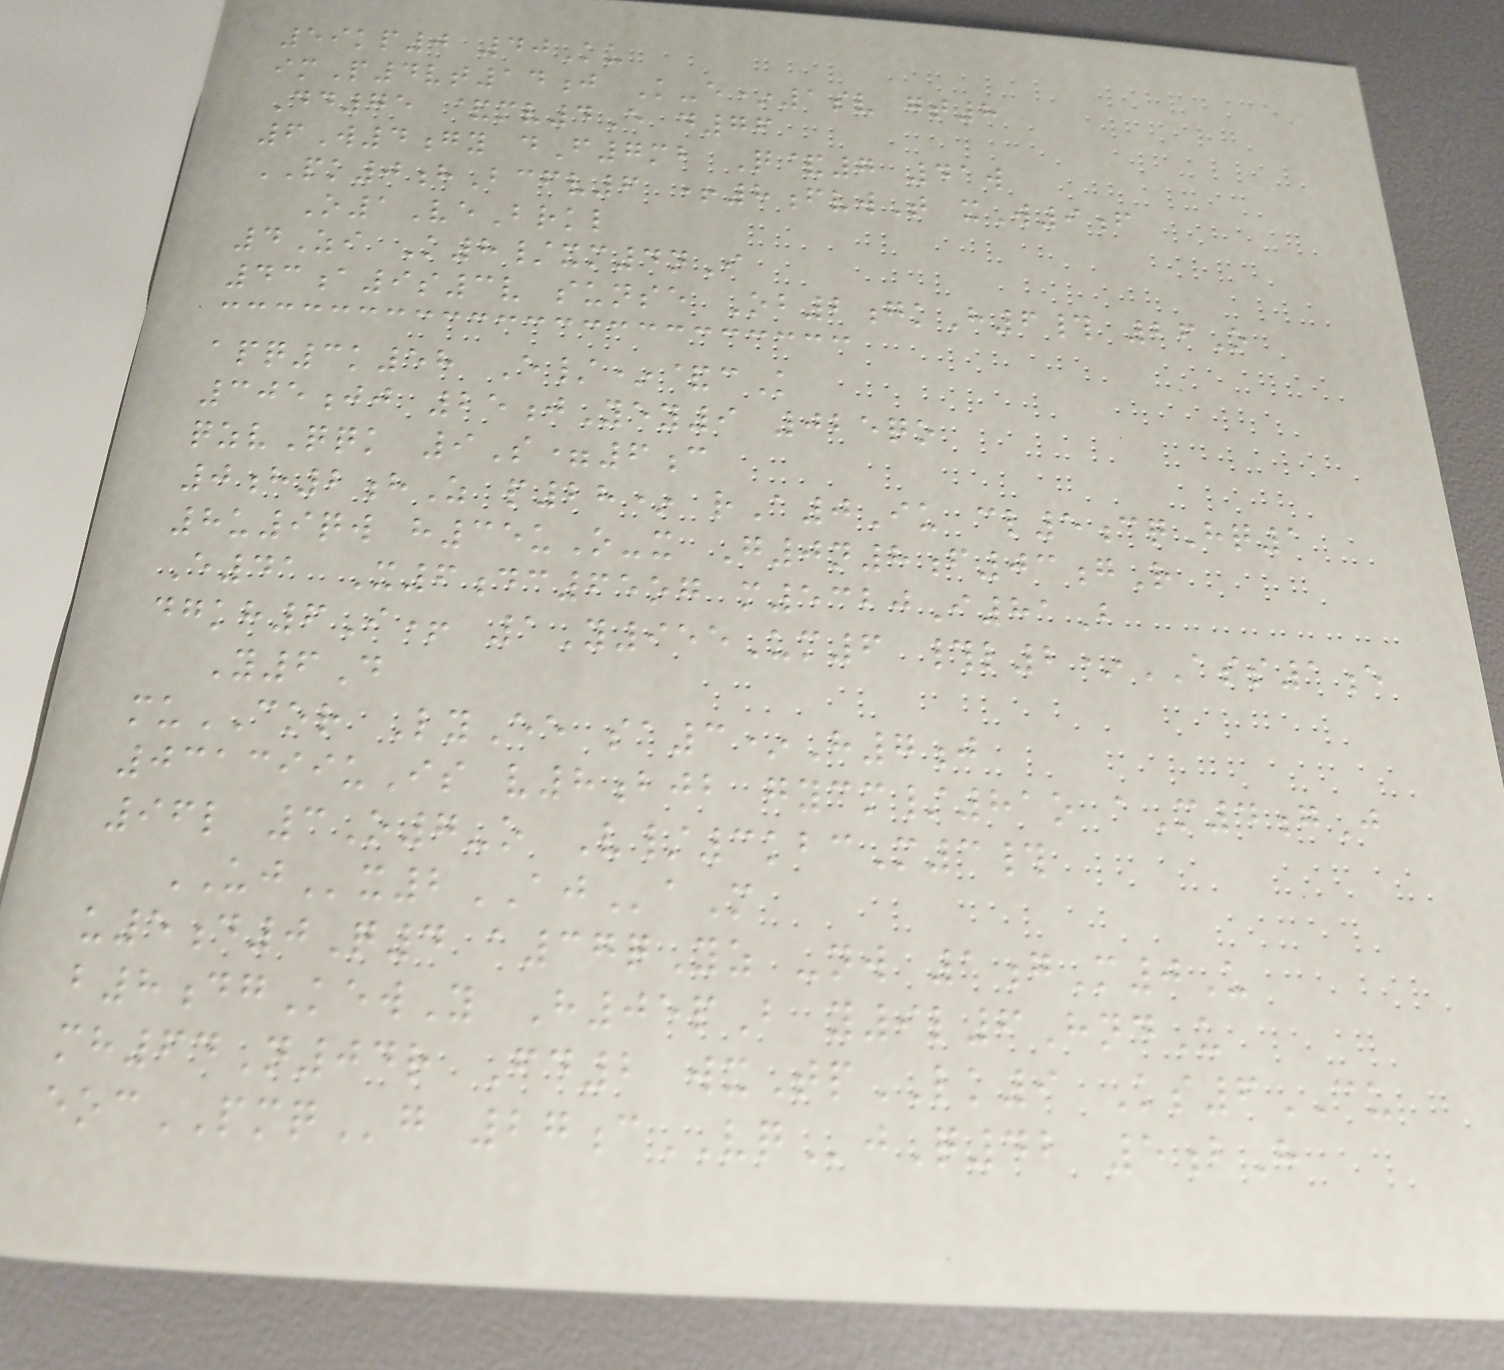59kp0 40Ku
imP4vt14j K-e*1sv gt8
Dd75 &mv4E d76
6W4gy dF7mb Q&7 41w
PK0hBcfv6 +8fvwT xW9f
O1VeBrkl
4Zi K8/xm4nI
43a9s3v sunse Ob2gkH6# 26O
apq3k58 E/*&cK
305jj 25jYey9 025qo
qzvQqk 9S=6c
0h2hZ p28* rA0Iu cl5cqHq1
8u9qw h35uO-x G0n8f03gR
E41 X6dc65og m5320I81B
dgkh6I+ 1Y955Um6 #l2*ASS1e
Y6D
muCOR LyEe sa3*H7j
031399uIs v8bjb gycm/81o aM4gJ
96l 3O7-o V/3kbcM3#
UJx2AJaM
u5d0Q4 a37qYz -nw 1gM0U
b8dgKewY H05pB y9l6HndU
mh64N04r Fd2 wxTpLK9 Ks6CU
eocPMQg 27cVQjQ42 5bH
